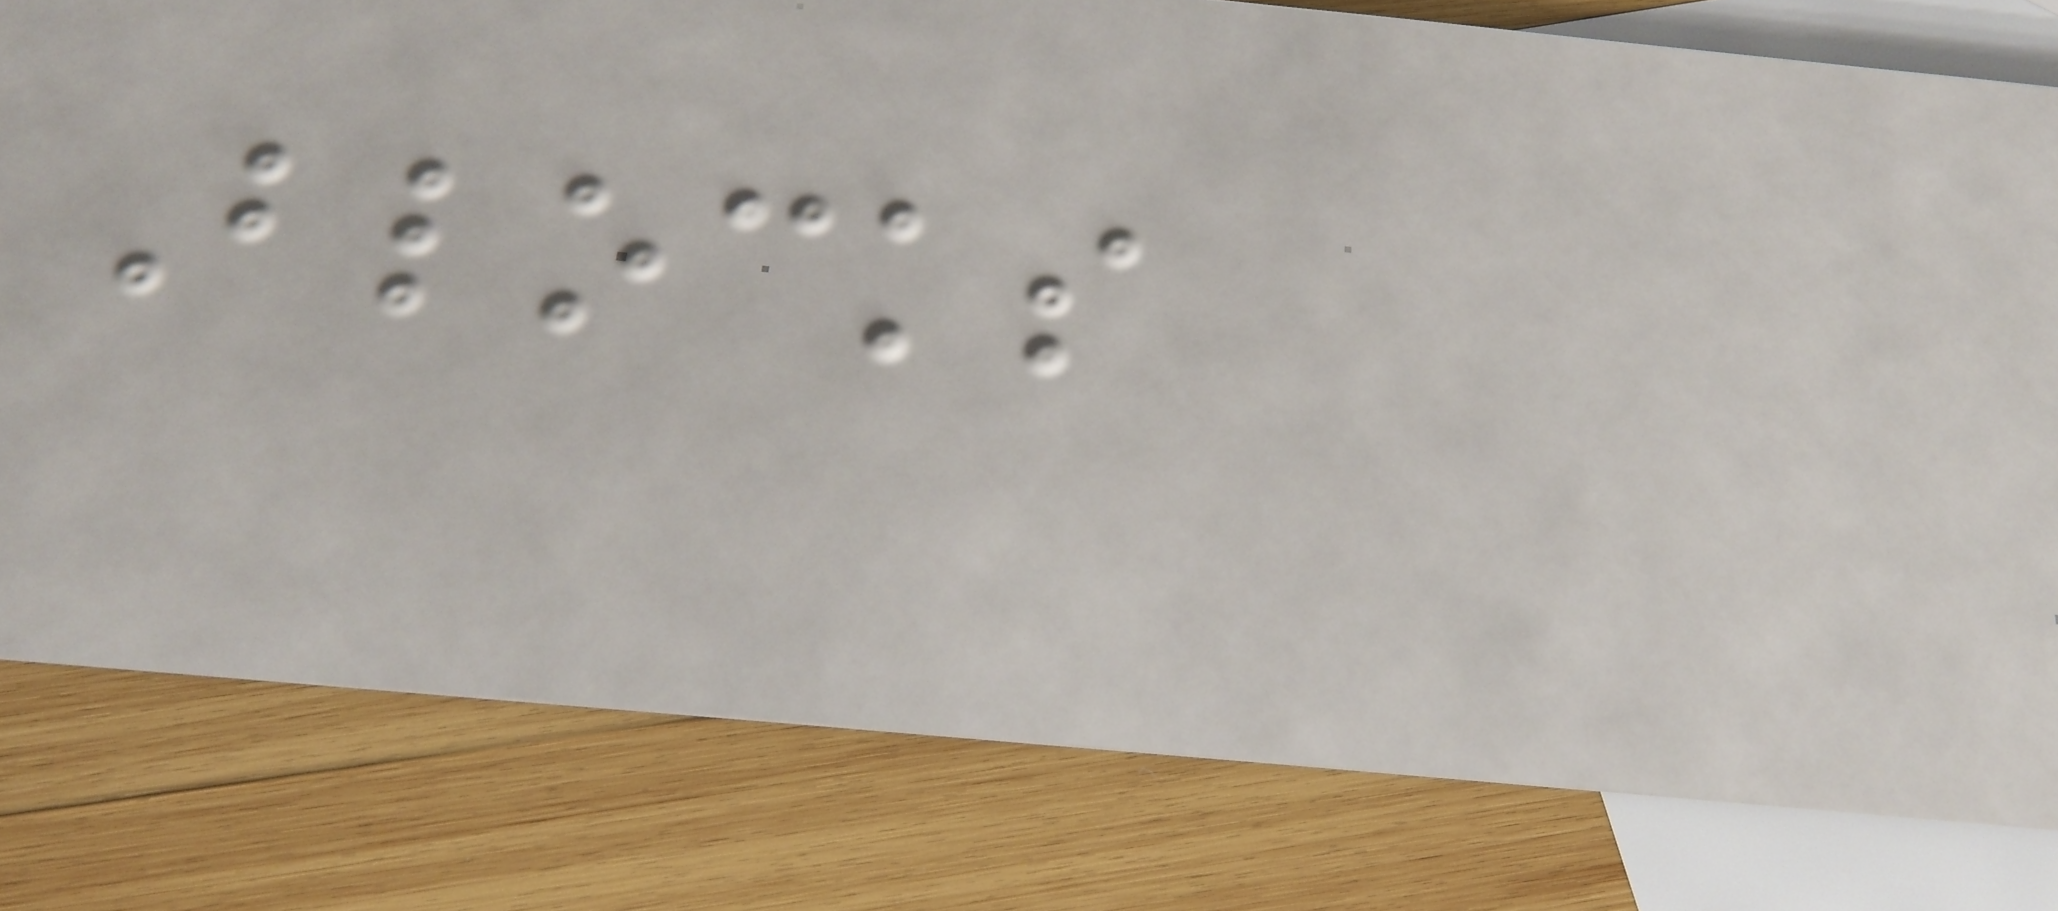Blocks
